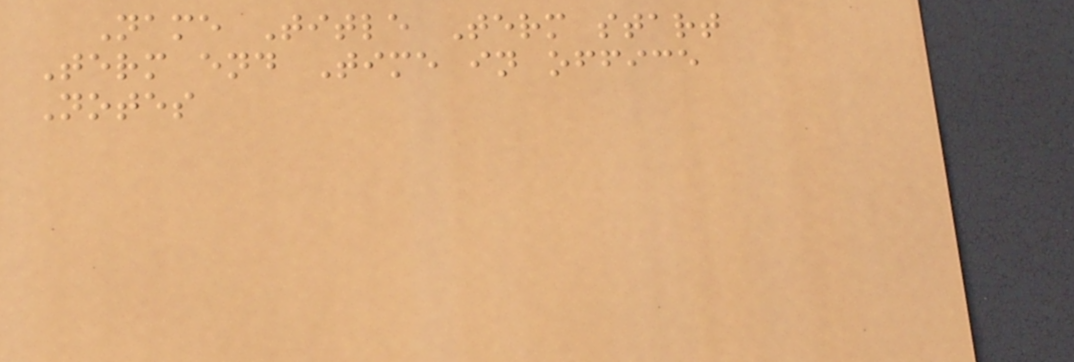Name Title Term start
Term end Time in office
Notes
